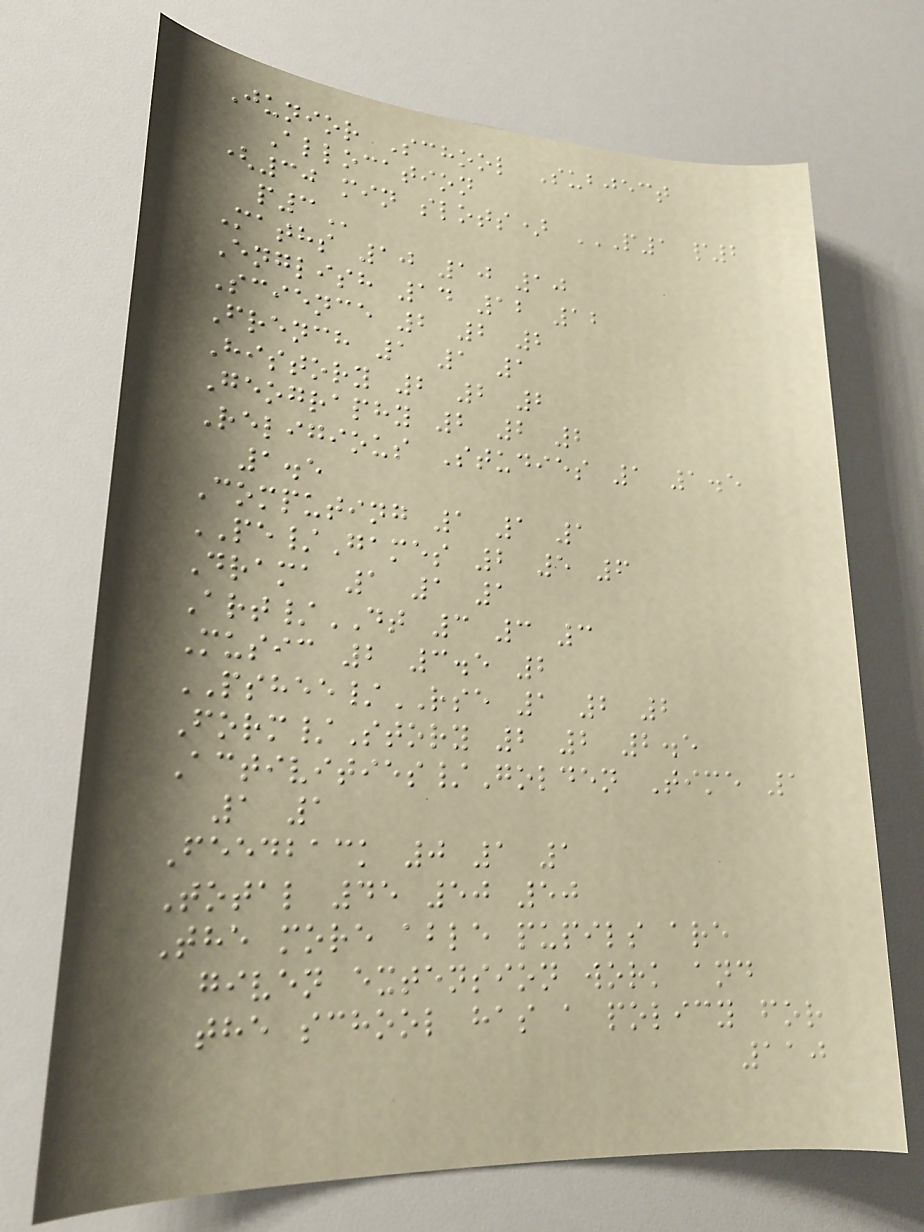Junior School Subject
Allocation
(30 min slots) P1 P2
P3
Maths 10 10 10
English 14 12 12
Science 2 2 2
French 1 1 1
History 2 2 2
Geography 2 2 2
Religious Studies 1 1.5
1.5
Computing 1 1 1
PE/Games 2 5 6
Drama 1 1 1
Art/DT 3 3 3
Music 2 3.5 2
PSHEE/RSE 1 2 2
Form/Story 2 2 2.5
Activities/Golden Time 1
1 1
Feedback 0 1 1
Total 45 50 50
The more able pupils are
given extension work and
the school has a policy for
110
